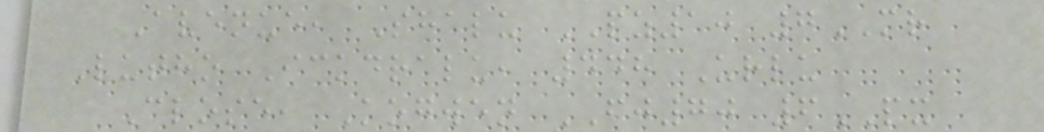Avenue, Shalu PZ10 7MR
Lutho Ickdralu, 448 Urlu
Close, Kogwen FJ70 6PX
